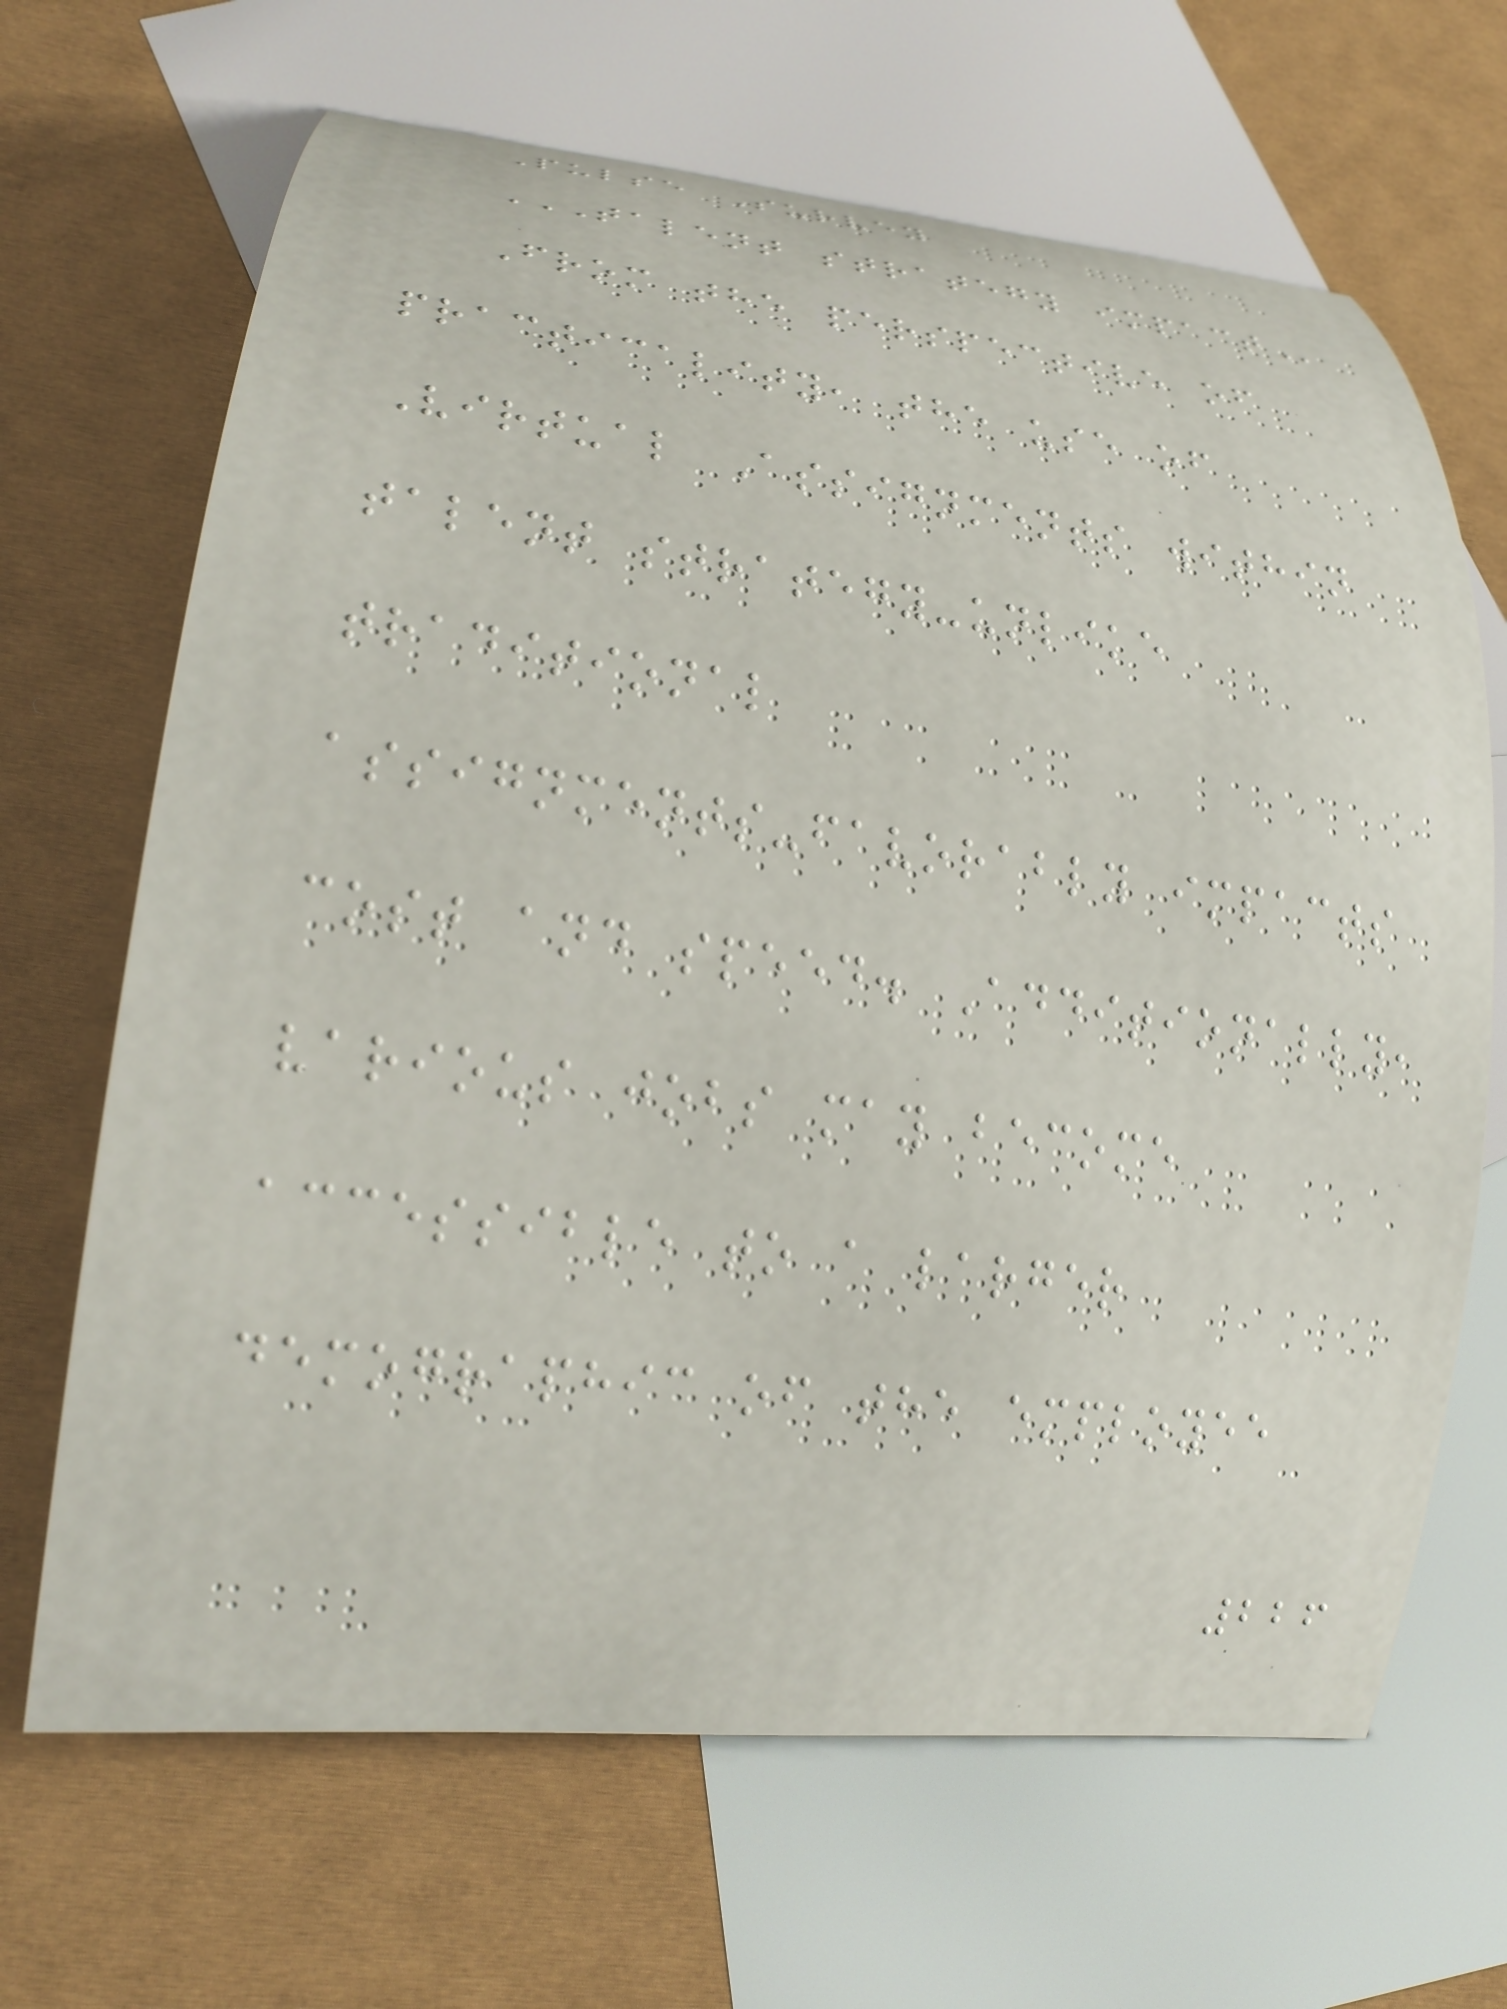Pulse Survey
TALENT STRATEGY IMPACT
From the perspective of
practicality, the use of
Virtual Assignments within
talent strategy-unlike
traditional
assignments-favorably impacts
cost and speed. Additionally,
various jobs may become
accessible to a larger
demographic of the employee
226
